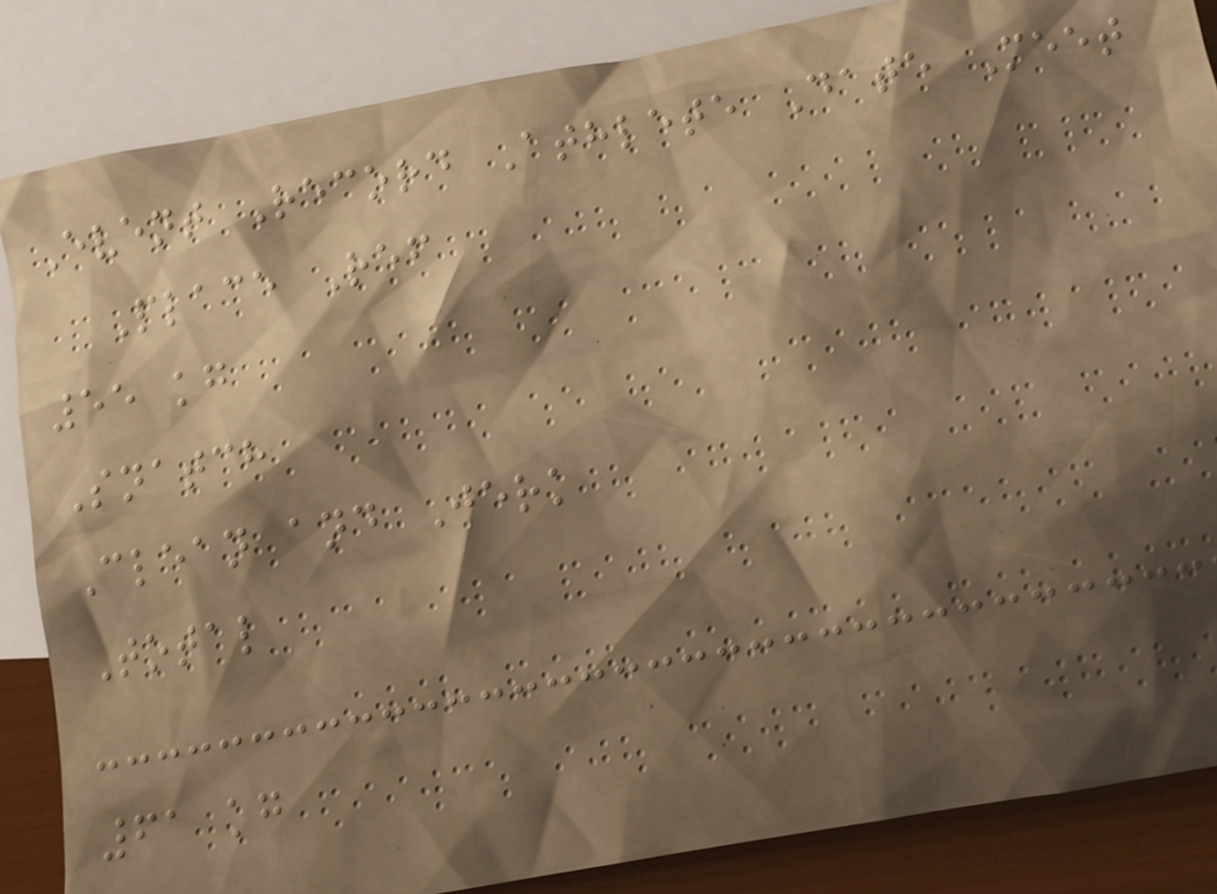Event Record Athlete Date Meet
Place Ref
55 kg
Snatch
Clean and Jerk
Total
61 kg
